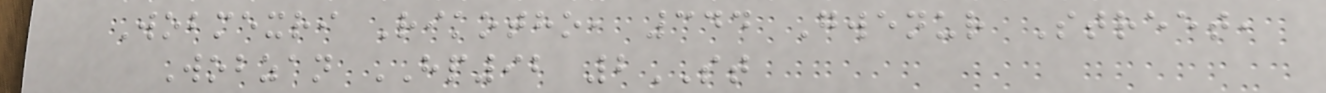Wobmexri Rikotho, 344 Gwenur Street,
Wobzan HP92 2ST
